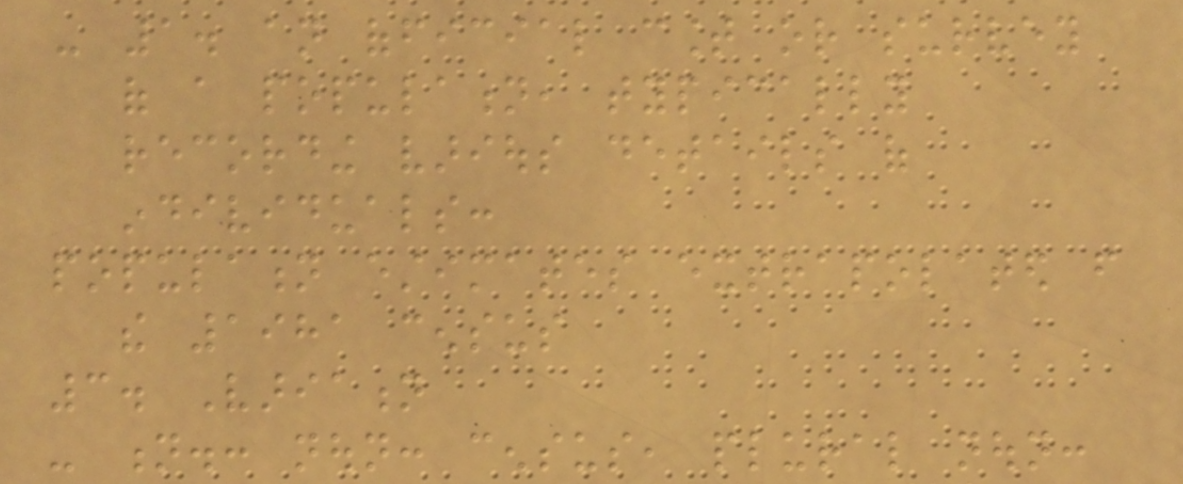- 1. an official count or survey
of a population, typically
recording various details of
individuals:
population estimates extrapolated from
the 1981 census
3. Variation
- n.: noun: census, plural noun:
